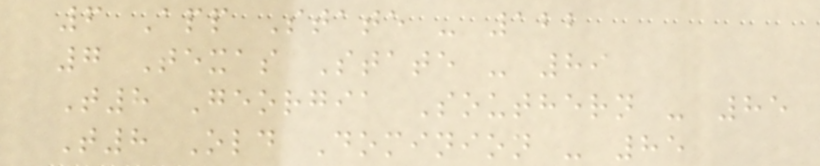6 App State - 122
7 Texas State - 89
T8 Georgia Southern - 85
T8 Old Dominion - 85
